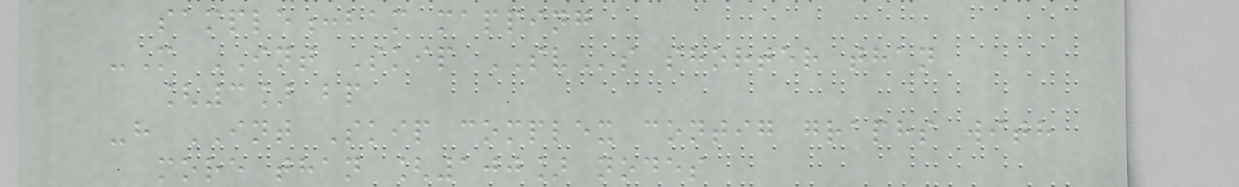sample:bam mapping
-M INT Skip SVs shorter than
[3] bp
-h INT Skip complex contig graphs with
more than [100] nodes
